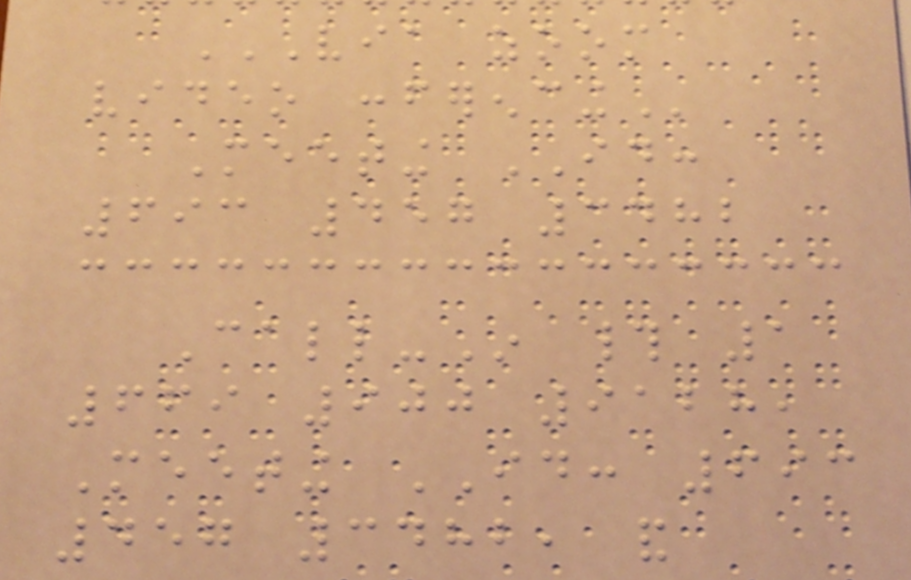VIA ZOOM
VIDEO CONFERENCING
Meeting ID:
693 457 3482
Call-In # 1
669 900 9128,
Meeting ID: 693
457 3482, and
